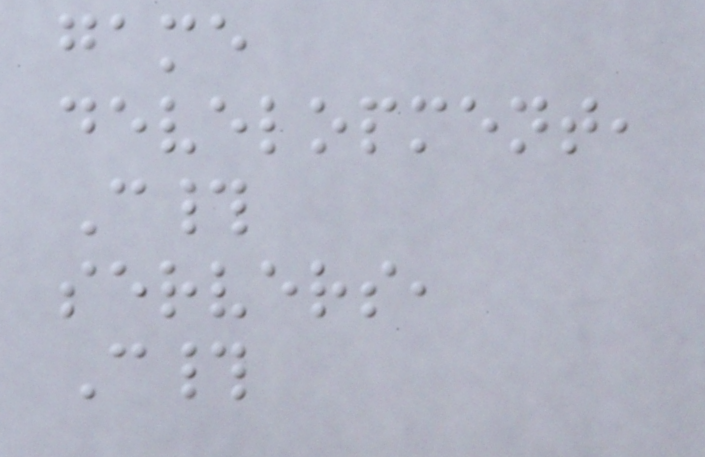game
development,
C#
servers,
C#
